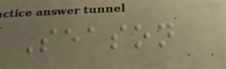Season
